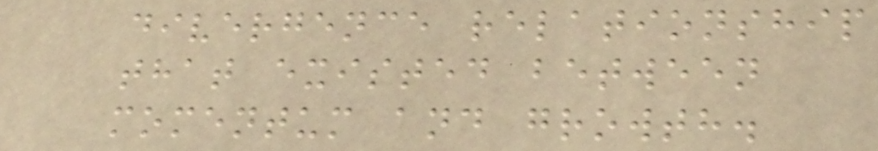divergence relationship
that existed between
momentum and growth.
